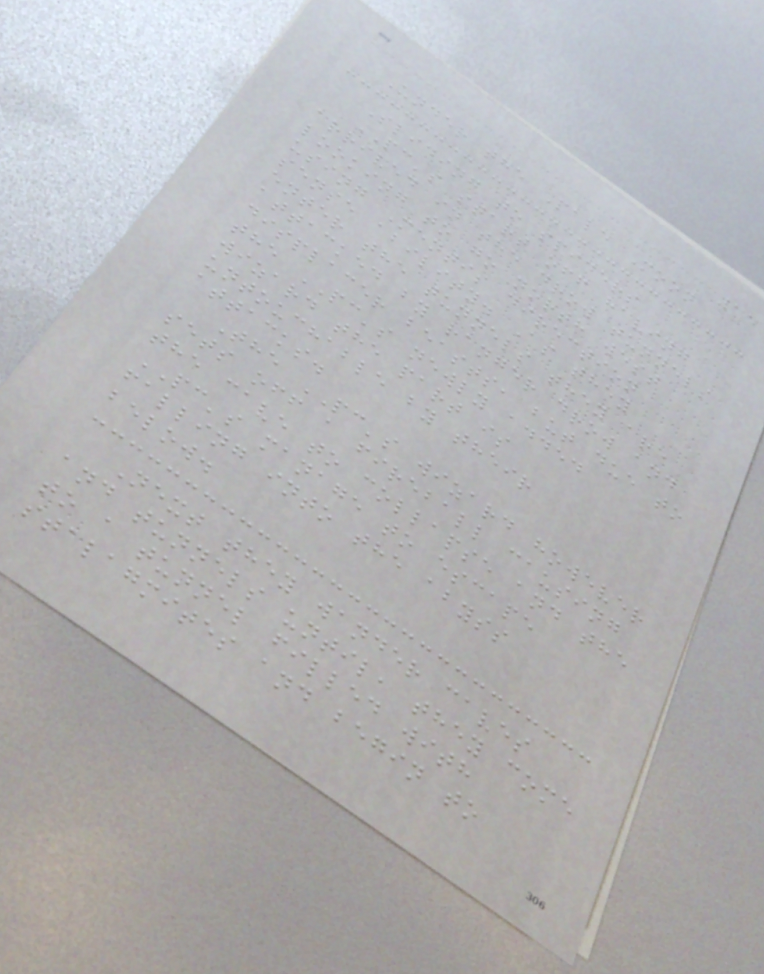15
Under the Pale Moon
Sliding to spiders
PC's start off having
arrived in the drow tunnels
looking to go north west
using Mentis direction
sense ability. As they
enter the tunnels they are
attacked by ranger drow and
displacer beasts, but due to
the PC's newly added
wizard the part is
untouchable by their
attacks.
The PC's wizard however
sets off a fireball causing
the cave to collapse and the
PC's manage to escape
falling into the abyss
below.
Next they wander caves
and tunnels until, they come
to a tunnel filled with
stalagmites and begin to
